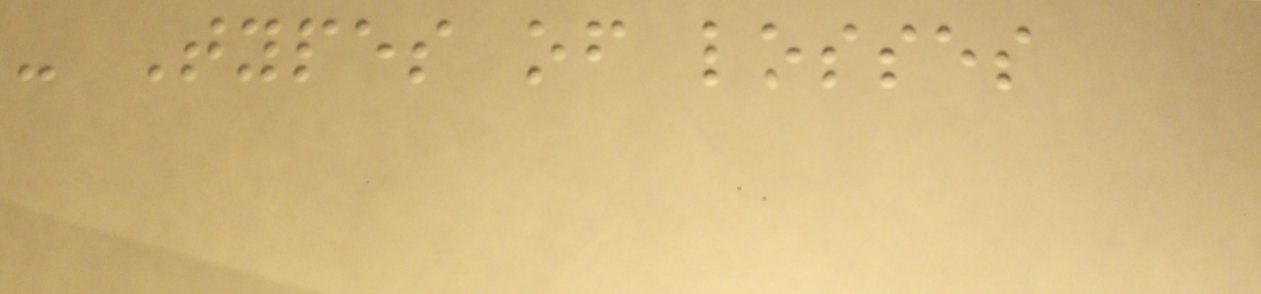- Types of losses
